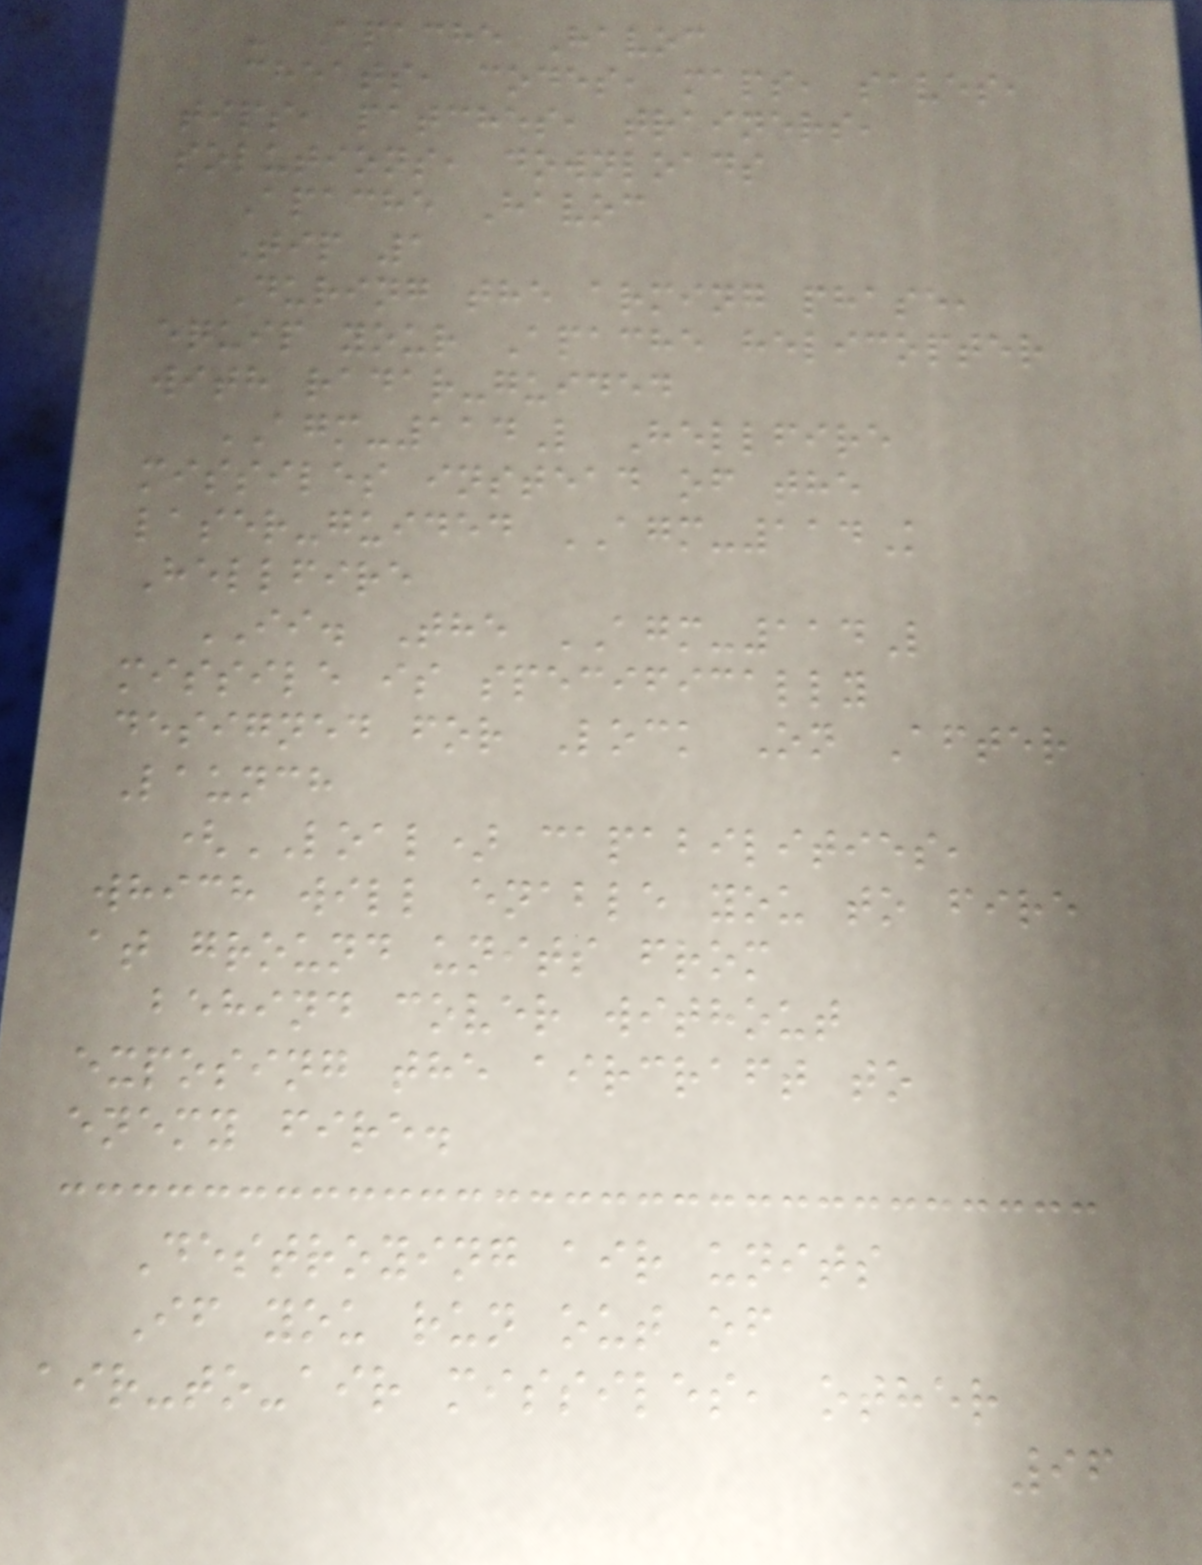- Apache Havoc
cheats, codes, maps, saves,
tips, patches, trainers,
solutions, downloads
Apache Havoc
Tip 1
During the arming phase,
equip your Apache helicopter
with radar-guided
AGM-114L Hellfire
missiles instead of the
laser-guided AGM-114K
Hellfire
II. The AGM-114L
missile is specifically
designed for Lock On After
Launch
(LOAL) capabilities,
which will enable you to fire
at ground units from
behind cover without
exposing the aircraft to
enemy fire.
Destroying air units
If you run out of
air-to-air missiles, other
96
